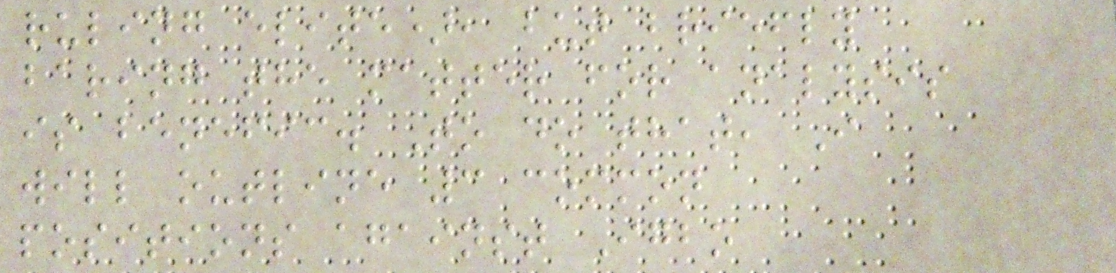ruling elite), but briefly
baring the matter for analysis
is benefic. To do that, I
will outline 3 common
positions against Igbo
